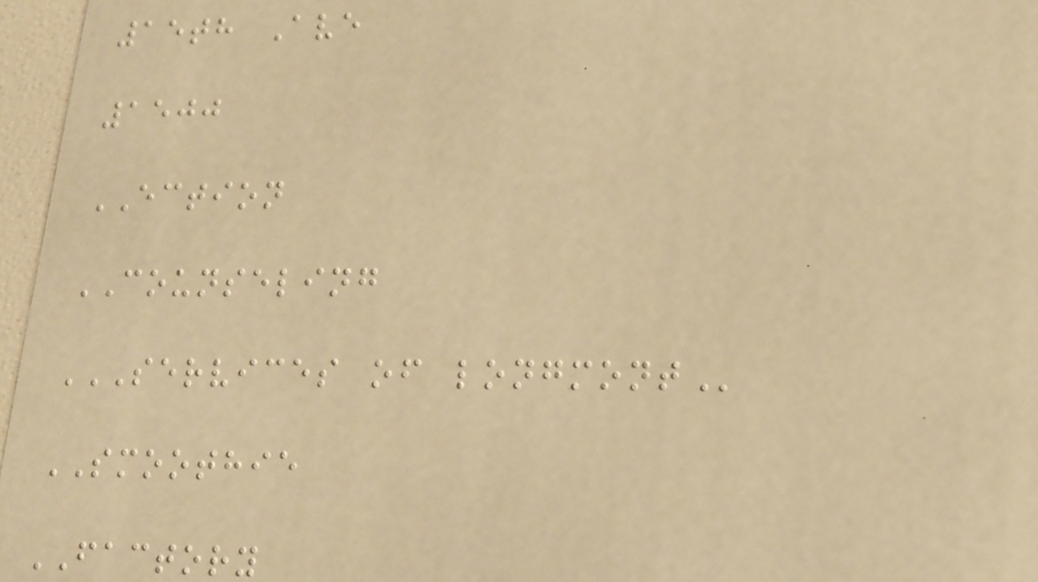15th Ave
1500
ECTION
COUNSELING
SERVICES OF LONGMONT
SMOOTHIE
FACTORY
